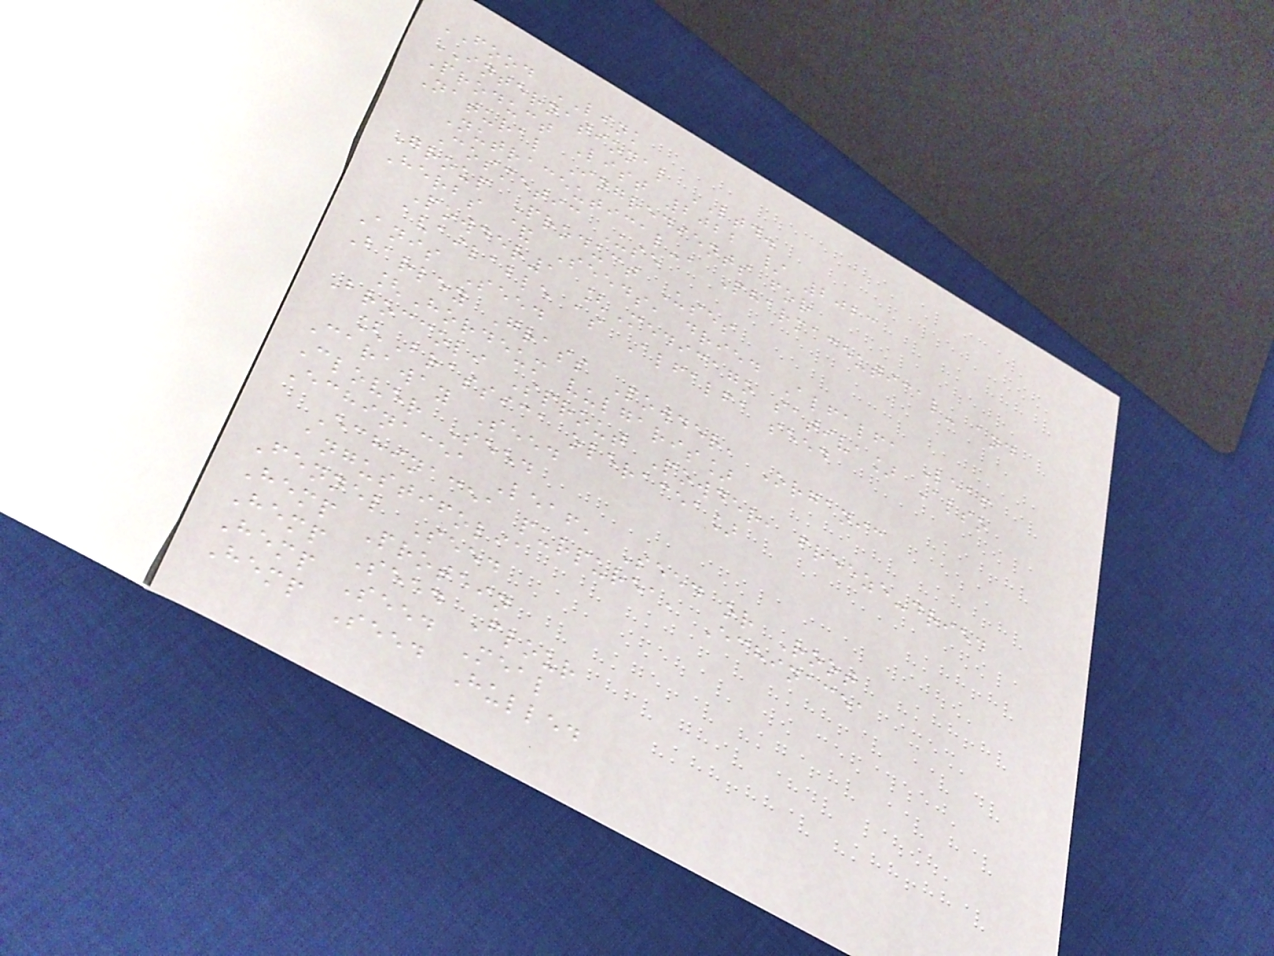FOOD LINK
INTERNATIONAL LTD.
Product List 2022 / 2023
Natural Ingredients for
Nutraceutical-, Pharmaceutical- and
Cosmetic Use
Group Product Uses
Herbs & Seeds, dried Alfalfa Leaf
Powder1 [Medicago sativa] Also
available as Alfalfa seed
Anis Seed
Barley Grass Powder, Organic
[Hordeum vulgaris]
Broccoli Sprout Powder, freeze-dried
[Brassica oleracea]
Caraway Seed
Clover Seed
Echinacea Leaf, Seed or Root
Echinacea purpurea, Echinacea
angustifolia
Fennel Seed
Hemp Protein
Hemp Seed Flour
Hemp Seed Meal
Hemp Seed Hulled
